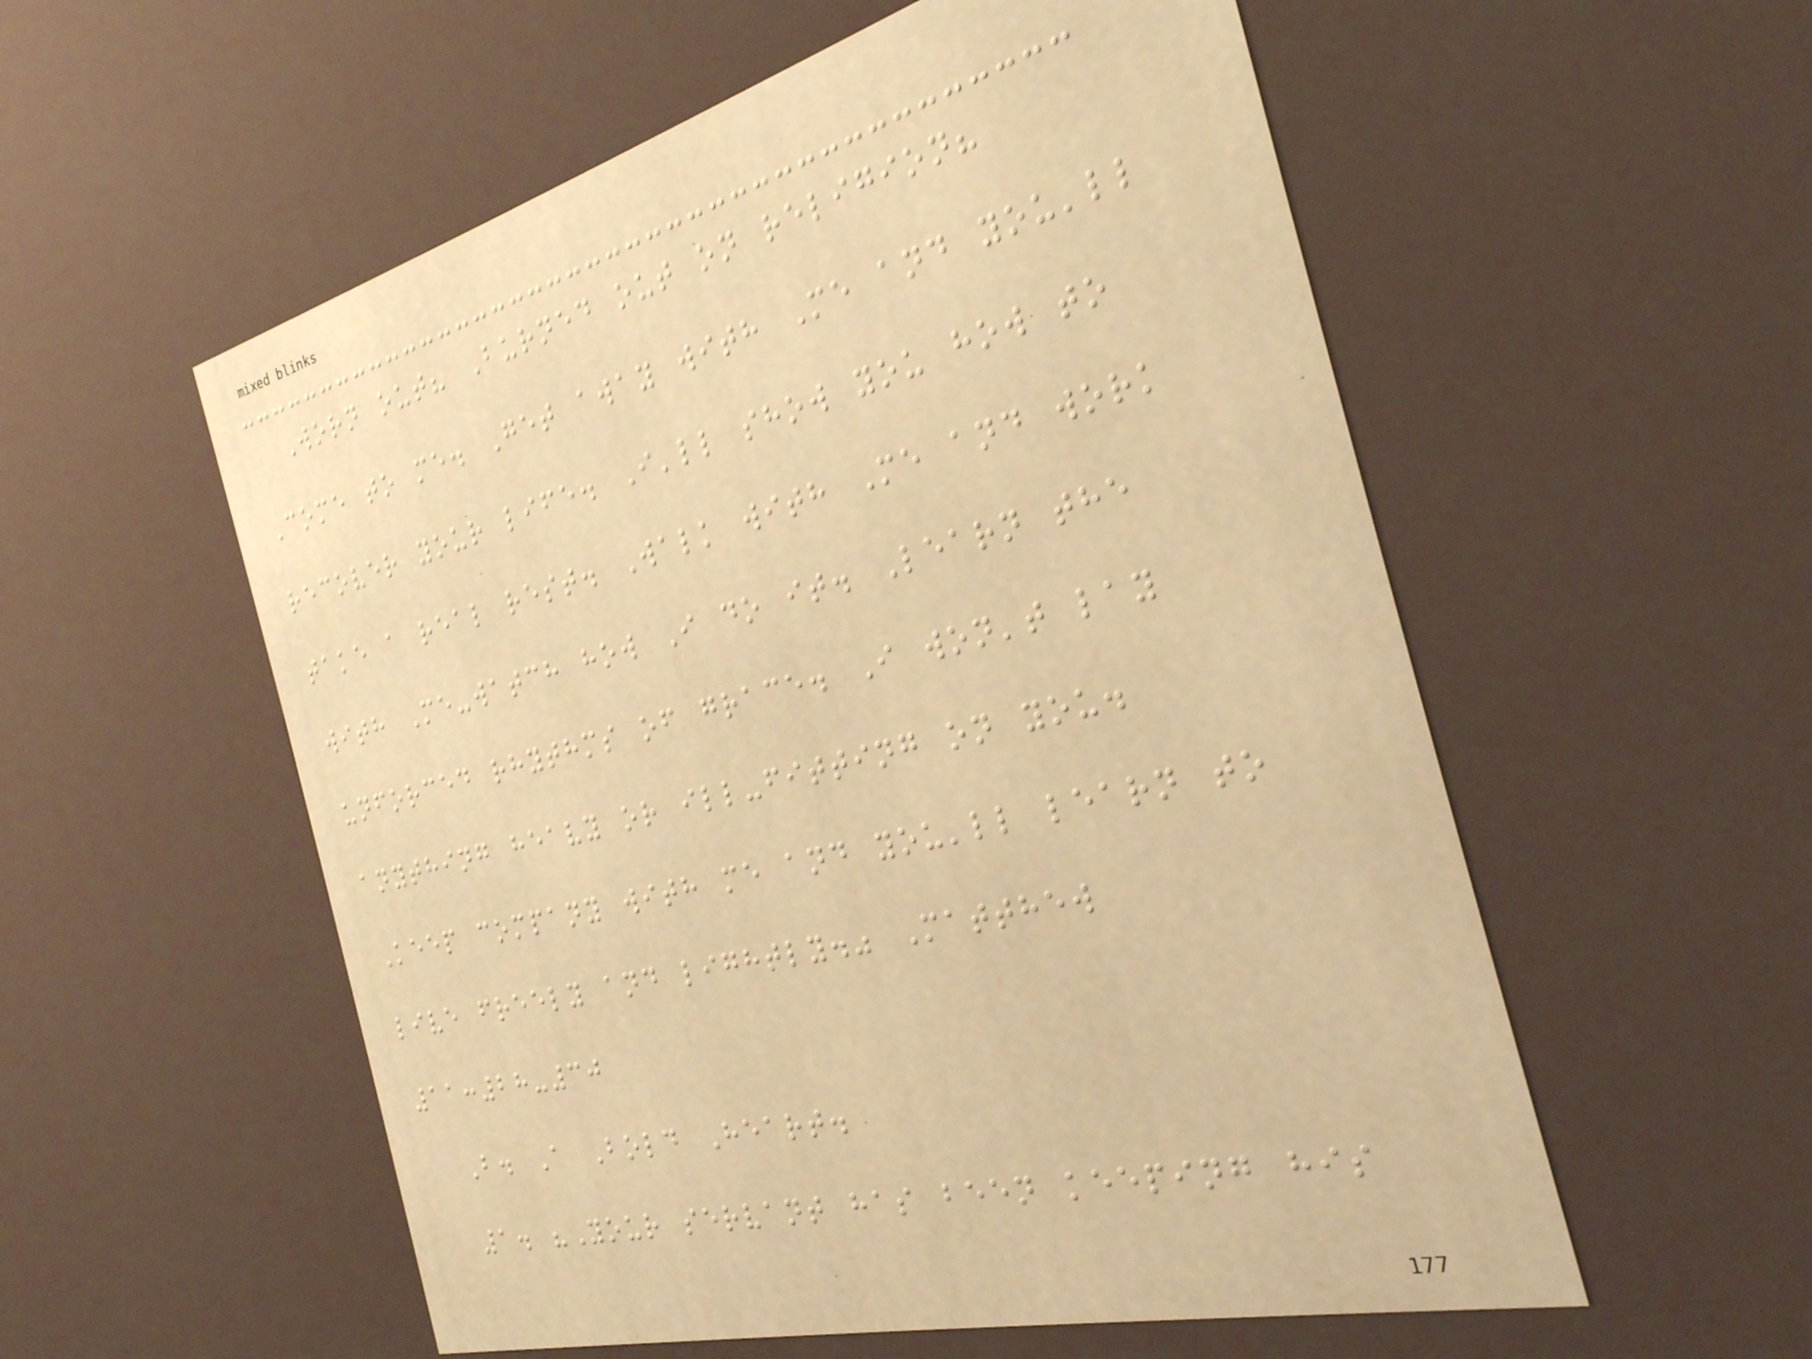Worn out? Burned out on religion?
Come to me. Get away with Me and you'll
recover your life. I'll show you how to
take a real rest. Walk with Me and work
with Me-watch how I do it. Learn the
unforced rhythms of grace. I won't lay
anything heavy or ill-fitting on you.
Keep company with me and you'll learn to
live freely and lightly." Matthew
11:28-30
B. A Bold Heart.
1. "Your servant has been keeping his
